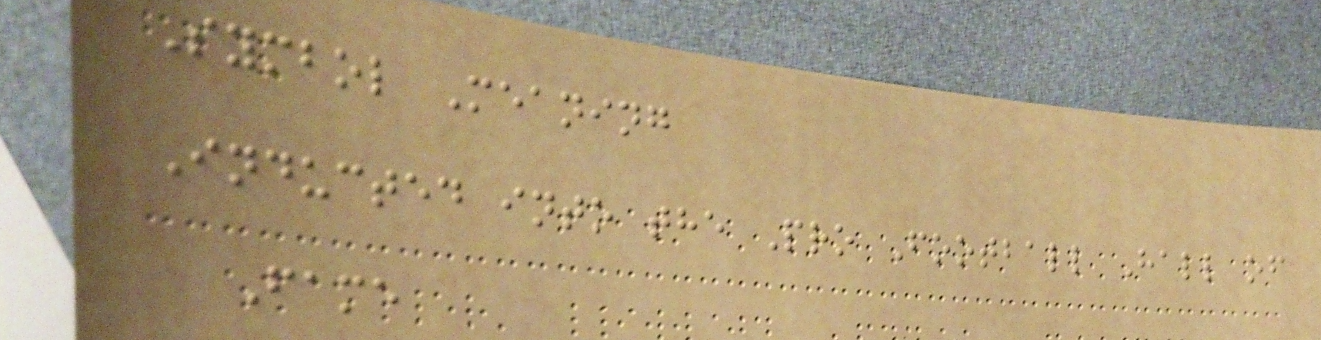Symbol Meaning
Inducted into the Pro Football Hall of
Fame
